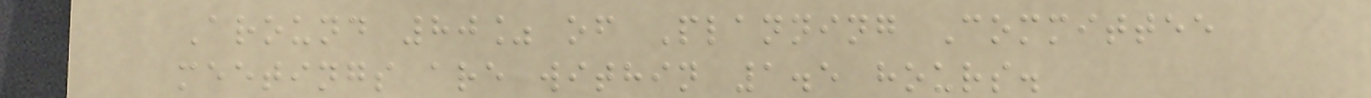Around 80% of Planning Committee
meetings are within 1.5 hours.
